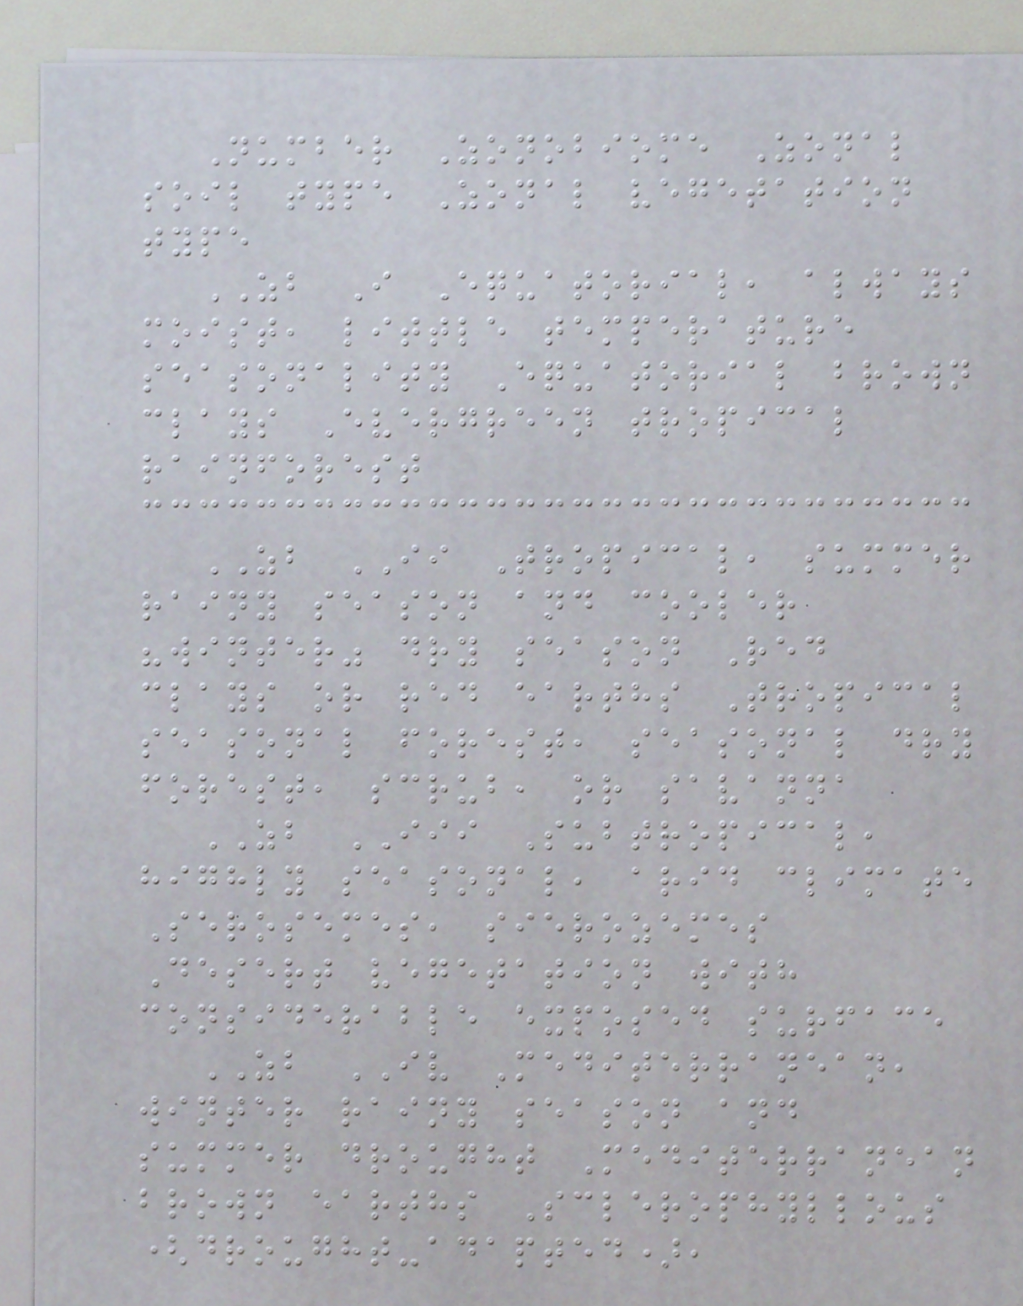Number Zonobiome Zonal
soil type Zonal vegetation
type
ZB I Equatorial, always
moist, little temperature
seasonality Equatorial brown
clays Evergreen tropical
rainforest
ZB II Tropical, summer
rainy season and cooler
"winter" dry season Red
clays or red earths Tropical
seasonal forest, seasonal dry
forest, scrub, or savanna
ZB III Subtropical,
highly seasonal, arid climate
Serosemes, sierozemes
Desert vegetation with
considerable exposed surface
ZB IV Mediterranean,
winter rainy season and
summer drought Mediterranean
brown earths Sclerophyllous
(drought-adapted),
